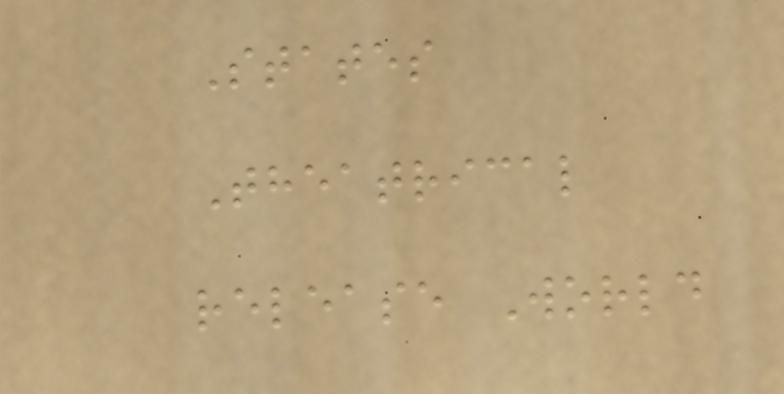States
Theatrical
release World
